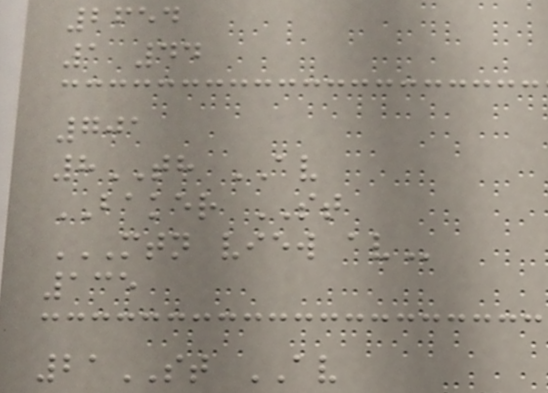2654
1 44
701
8TH AV
BAKER ST
MTN VIEW AV
135
21ST AV
